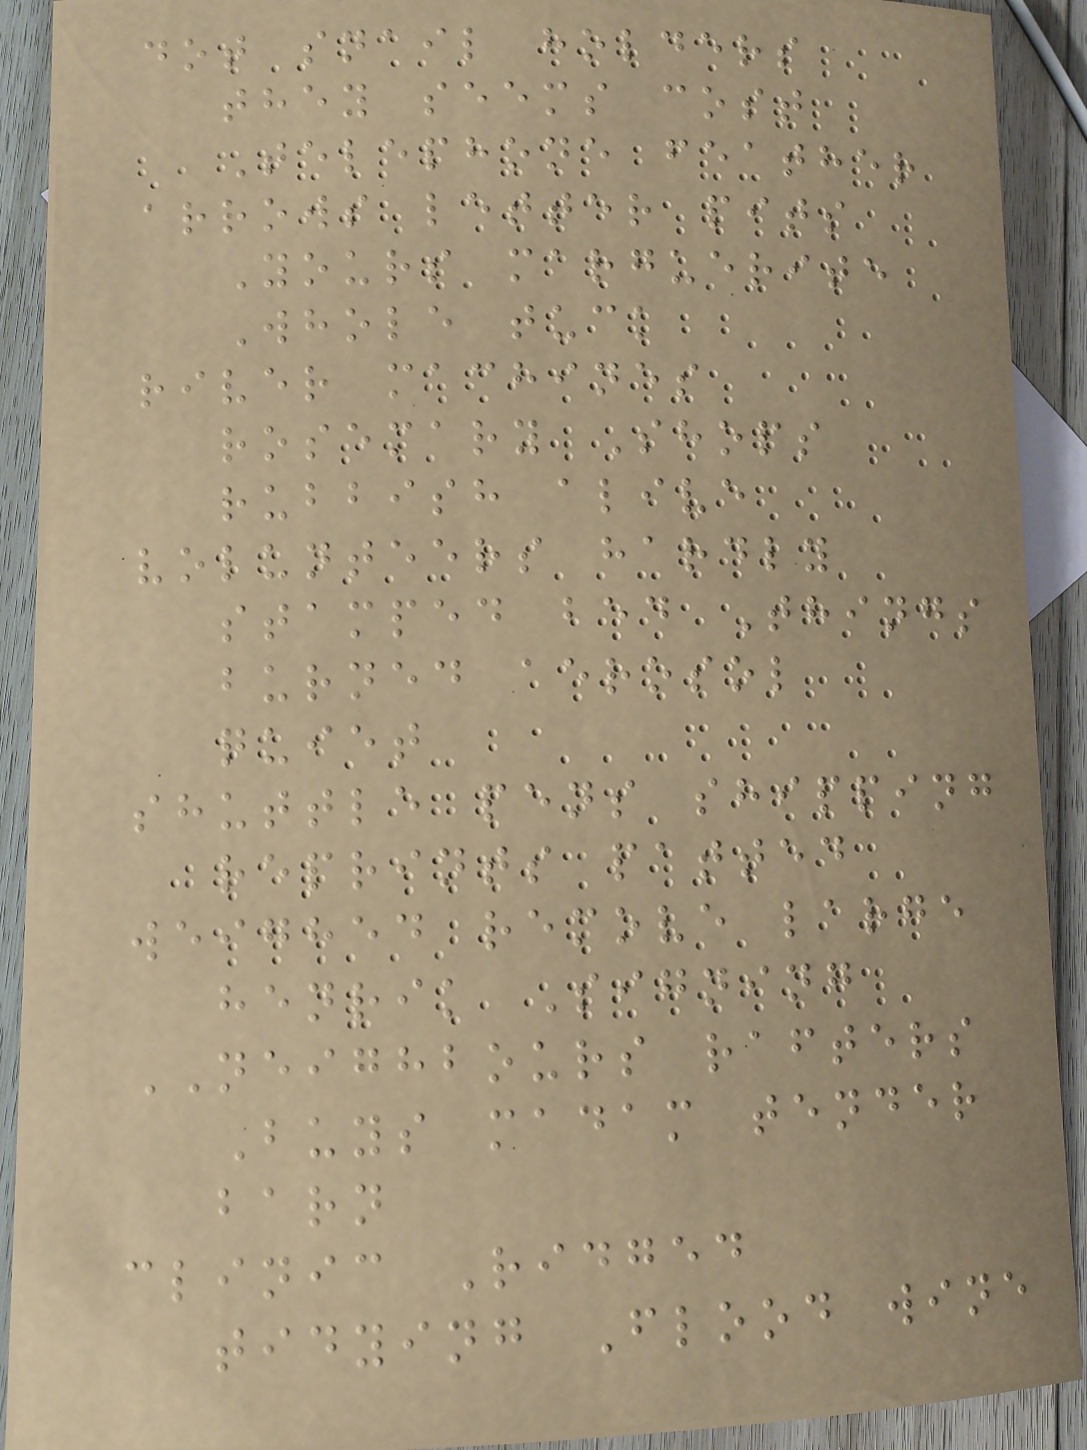dot snail holders
they seems cost
Telephone feather
arrows letter pits
Yours marguerite
Whole tuck
river machines
rosemary Shops
rubbish alive
volunteers hardly
stamped bed Things
burned aerosol
quiet
shuttle pens shipping
reprints patted
weighed remove large
henrik Signing
NEIGHBOURS rafters
Buys madam tender
barn
clinic Ridged
tidying Flood wine
